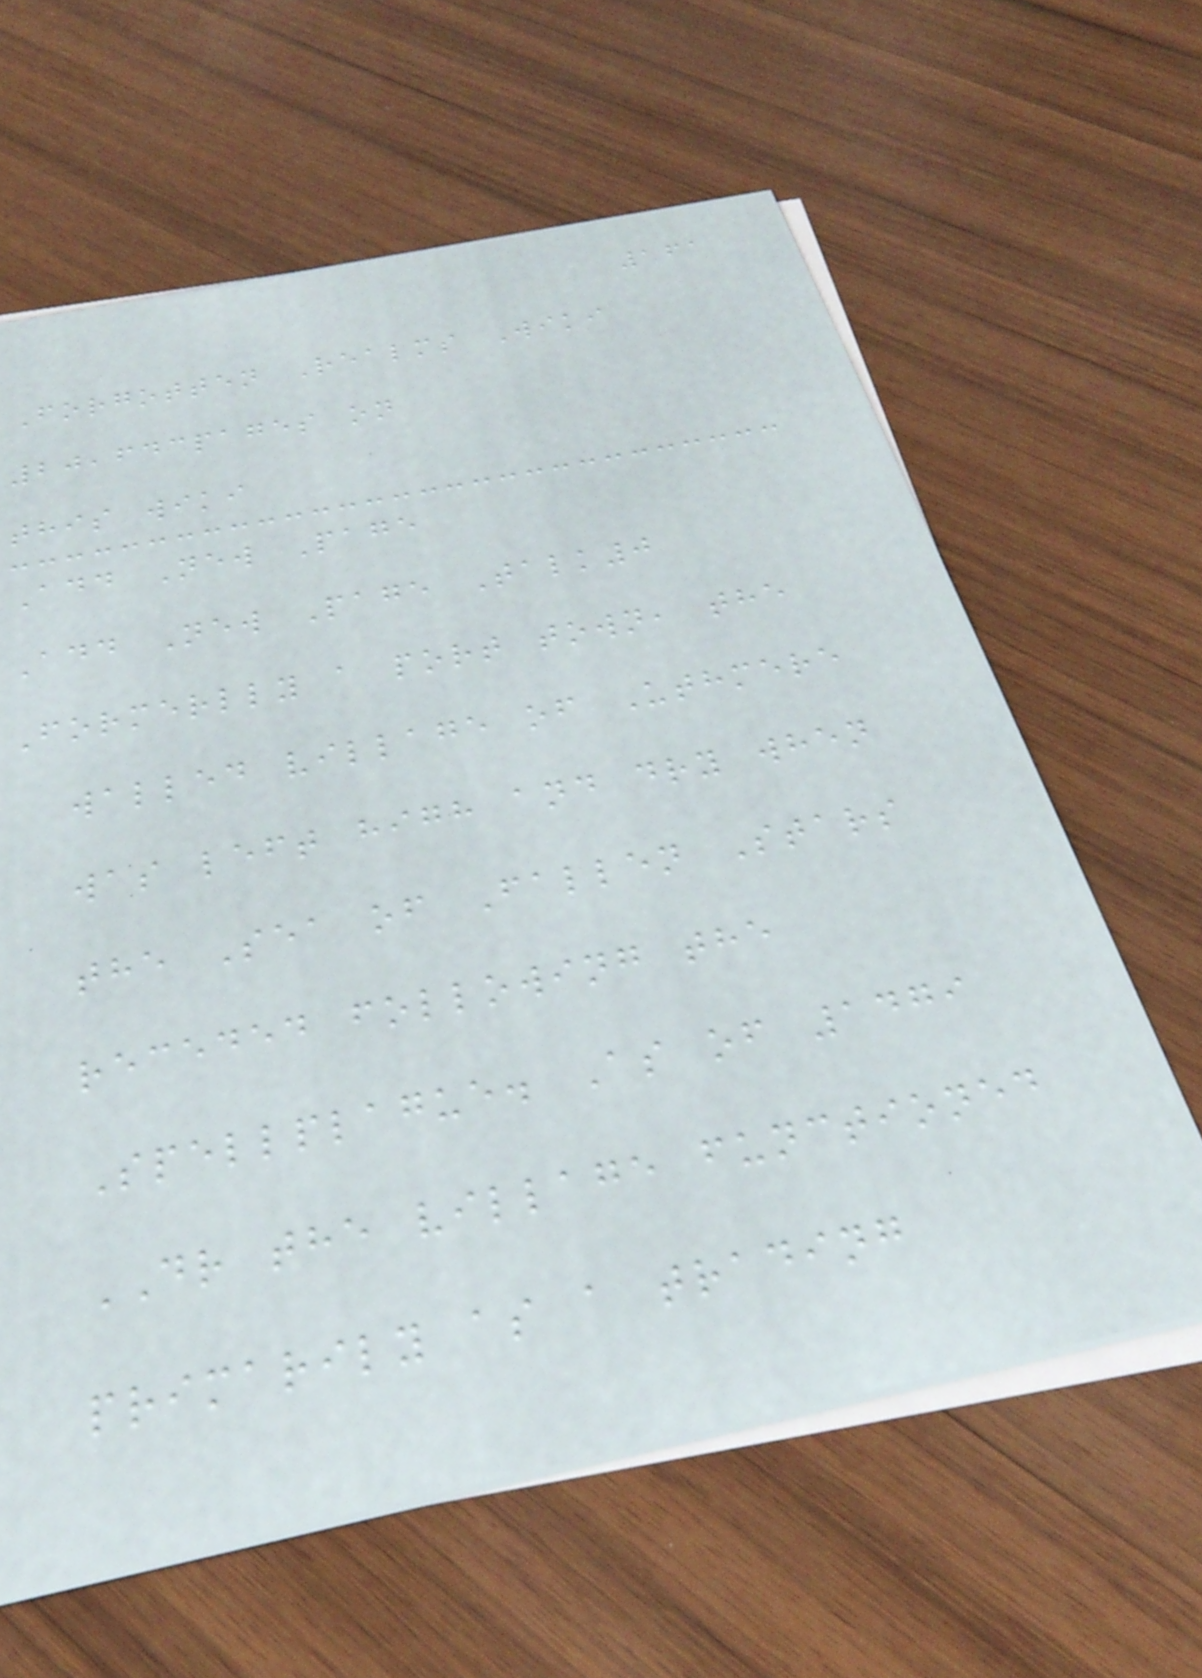161
Forgotten Realms Wiki
20,643pages on
this wiki
Add New Page
Add New Page Talk0
Formerlly a port town, the
walled village of Uthmere
was left high and dry when
the Sea of Fallen Stars
receded following the
Spellplague. As of 1479
DR the village functioned
primarily as a trading
